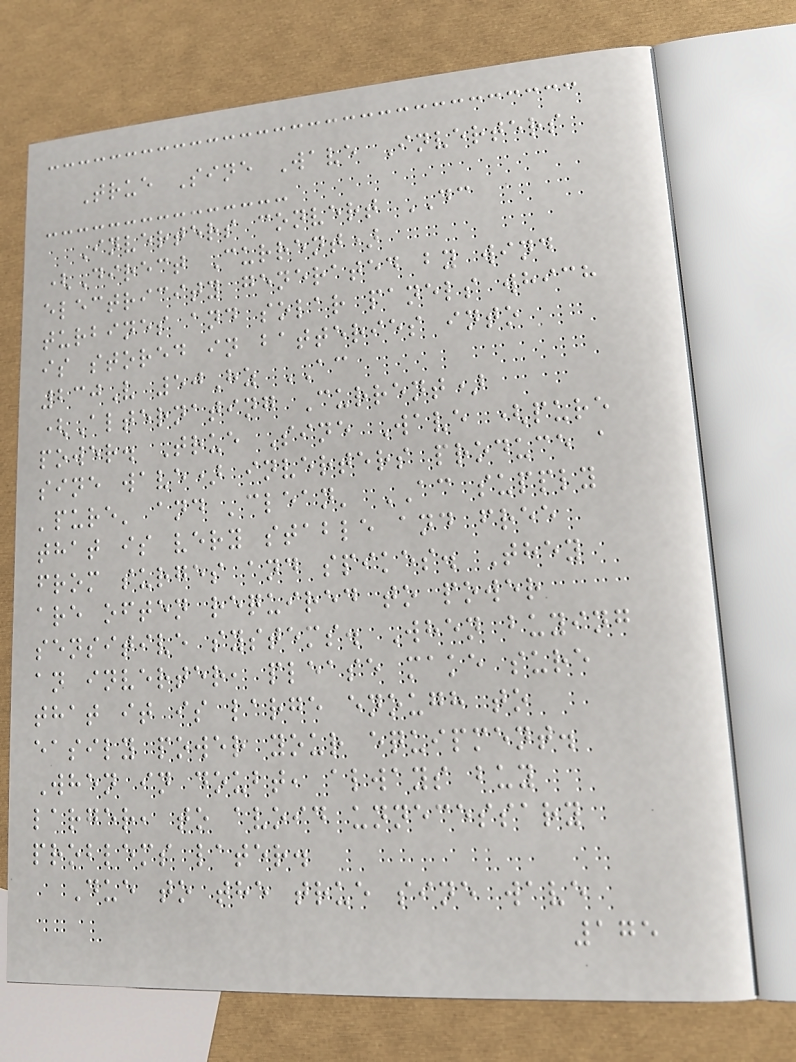True Sine Wave Inverters
Inverters convert DC
(Direct Current)
electricity generated by wind
turbines and solar panels which
is stored in batteries into
230V 50Hz AC
(Alternating Current)
power. True Sine Wave (pure
sine wave) inverters produce a
'pure' and 'clean' AC supply
that is very stable and free
from surges and spikes. They
are often required to power
sensitive systems. When buying
an inverter, please make sure
that it is large enough to
easily power your equipment.
When in doubt, always buy
larger, to avoid unnecessary
problems later.
Due to the true sine wave
175
